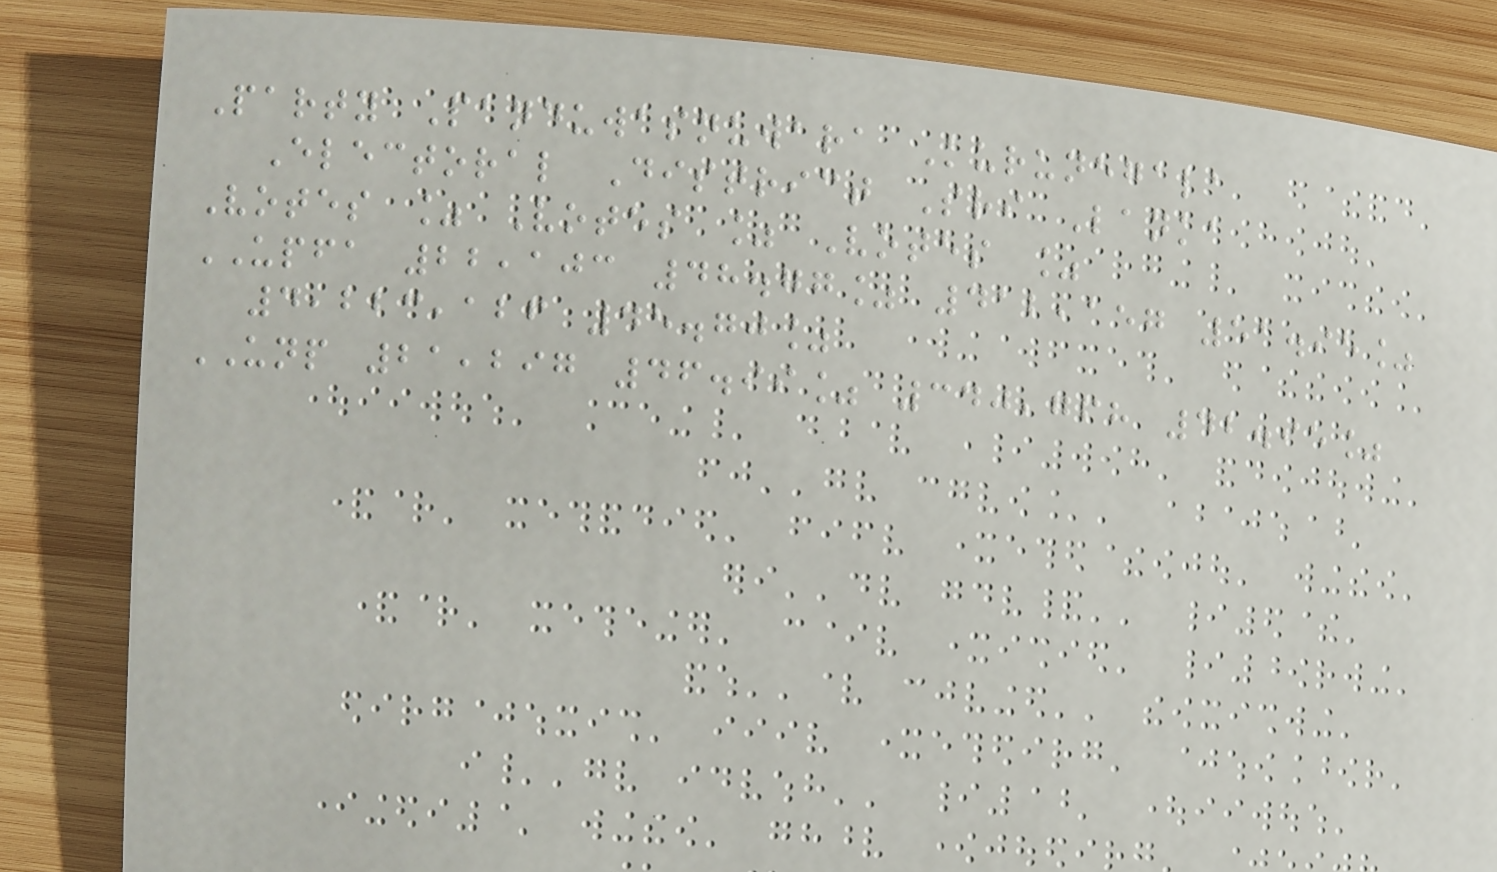Party Panduwasnuwara Kurunegala
Electoral District Sri Lanka
Votes % Votes % Votes %
UPFA 22,103 48.77% 412,157 51.95%
4,223,126 45.70%
UNP 21,297 46.99% 340,768 42.95%
